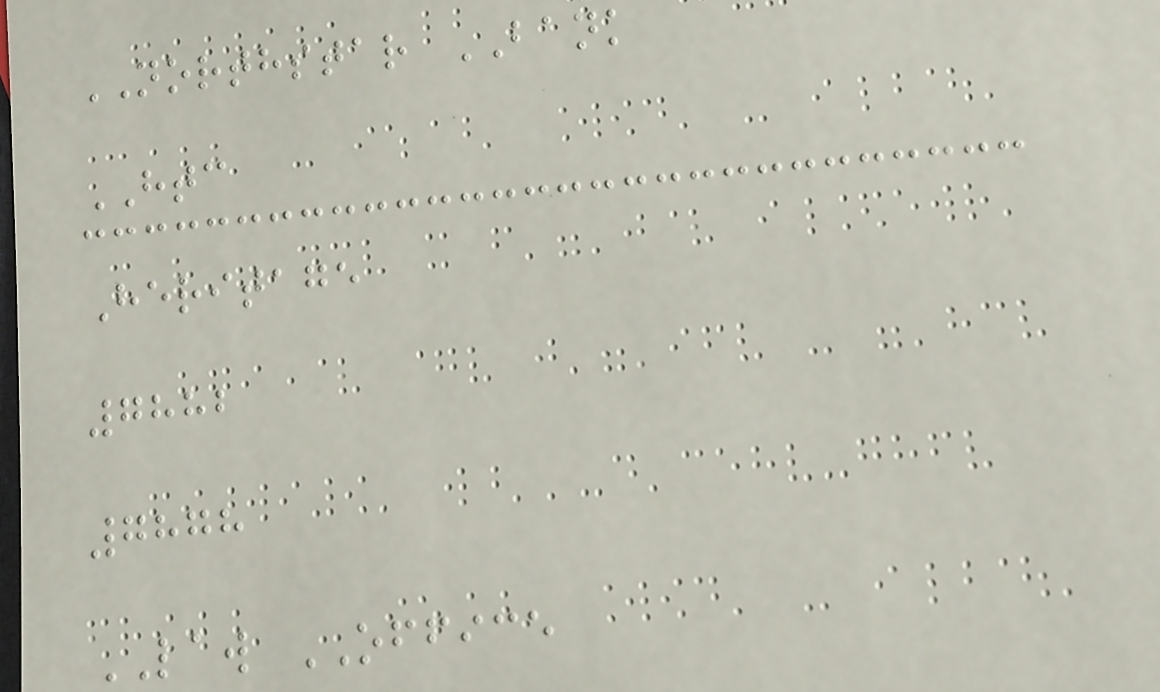NORTHSTAR BANK
HTC
Heritage
7882
7878
LAW OFFICE
